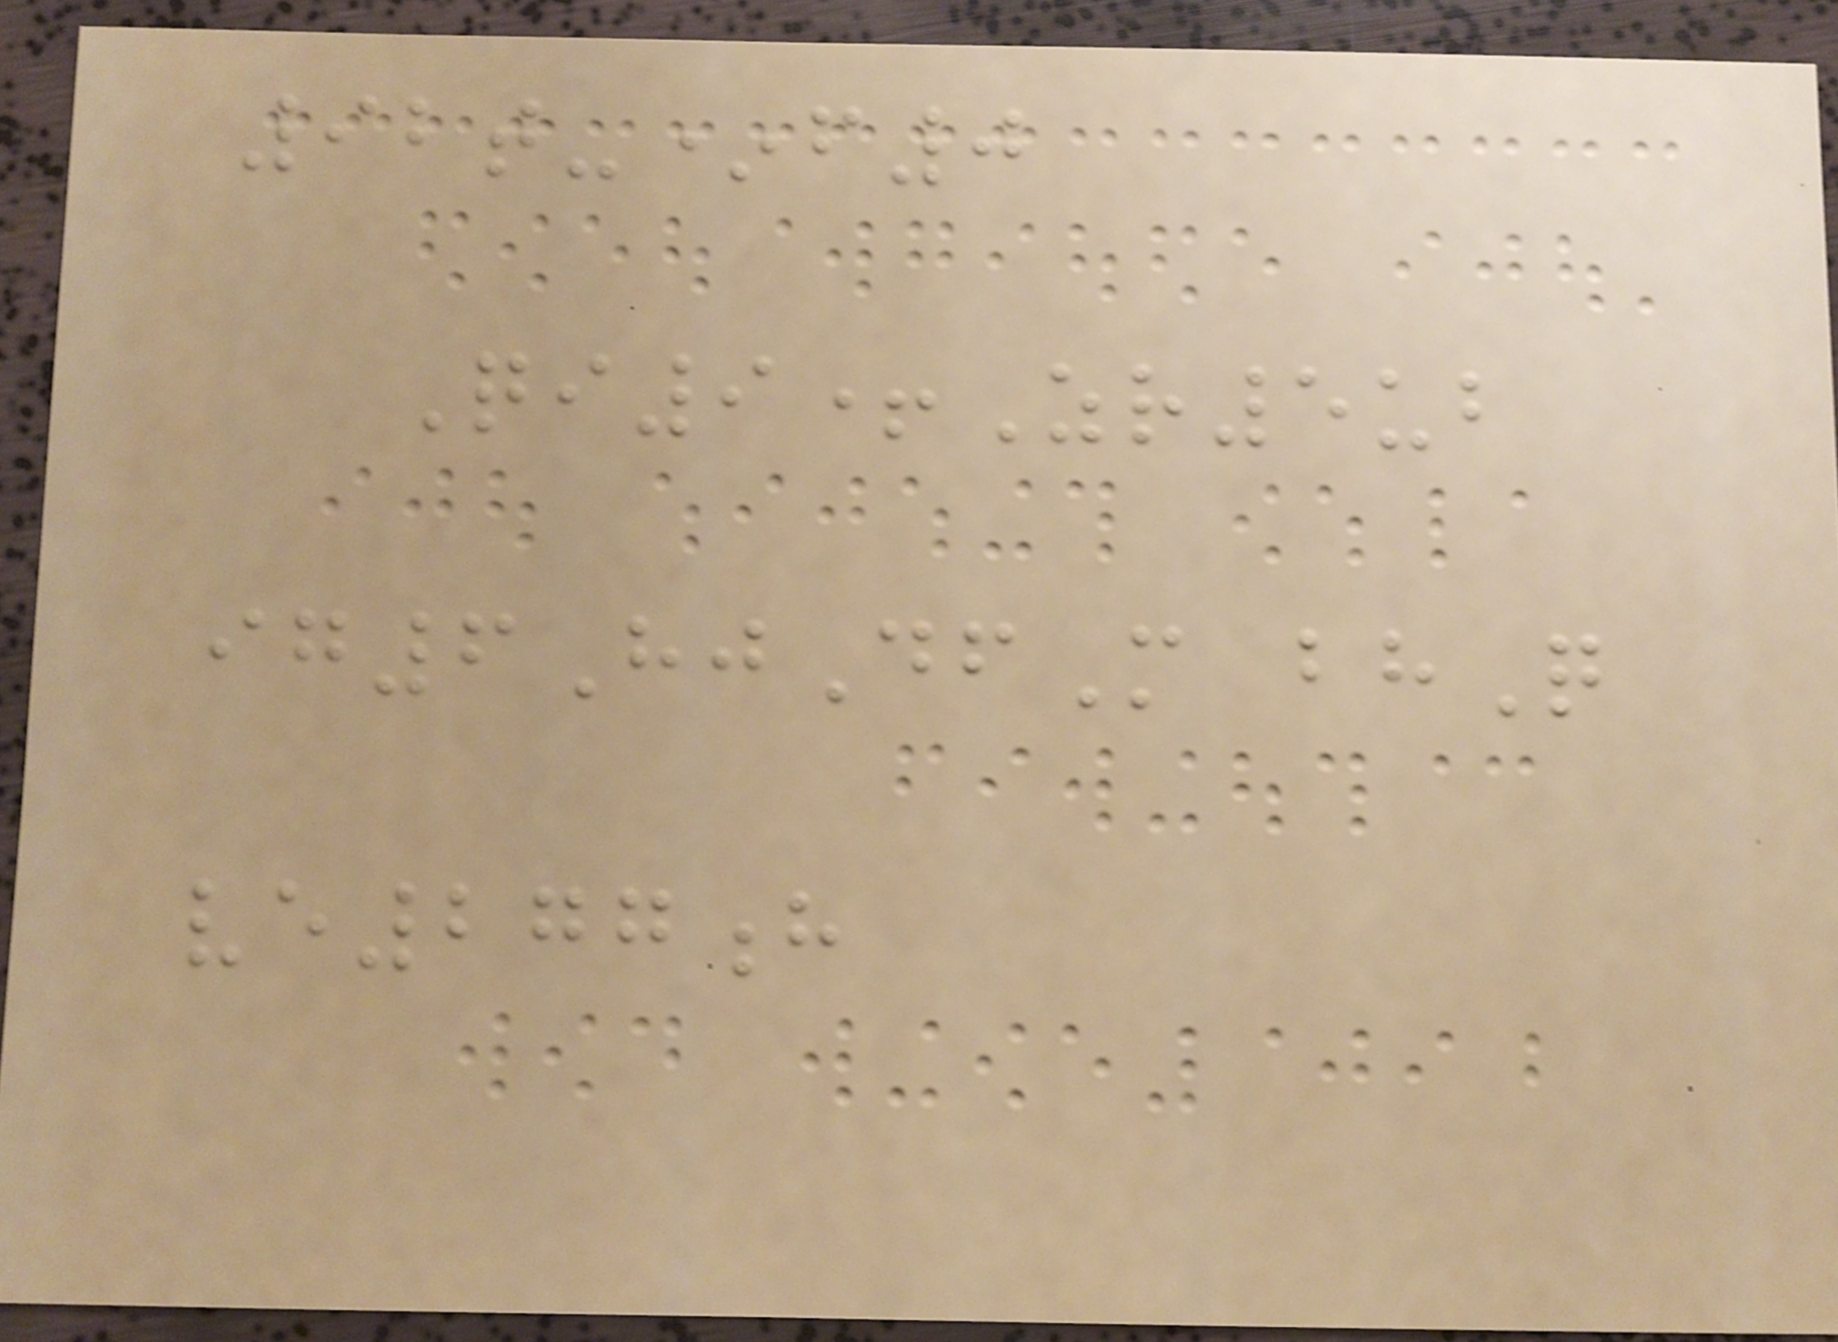92t-*f0
Qi9+Zr5ub
ig6HjDfM bhQ
ve277h
